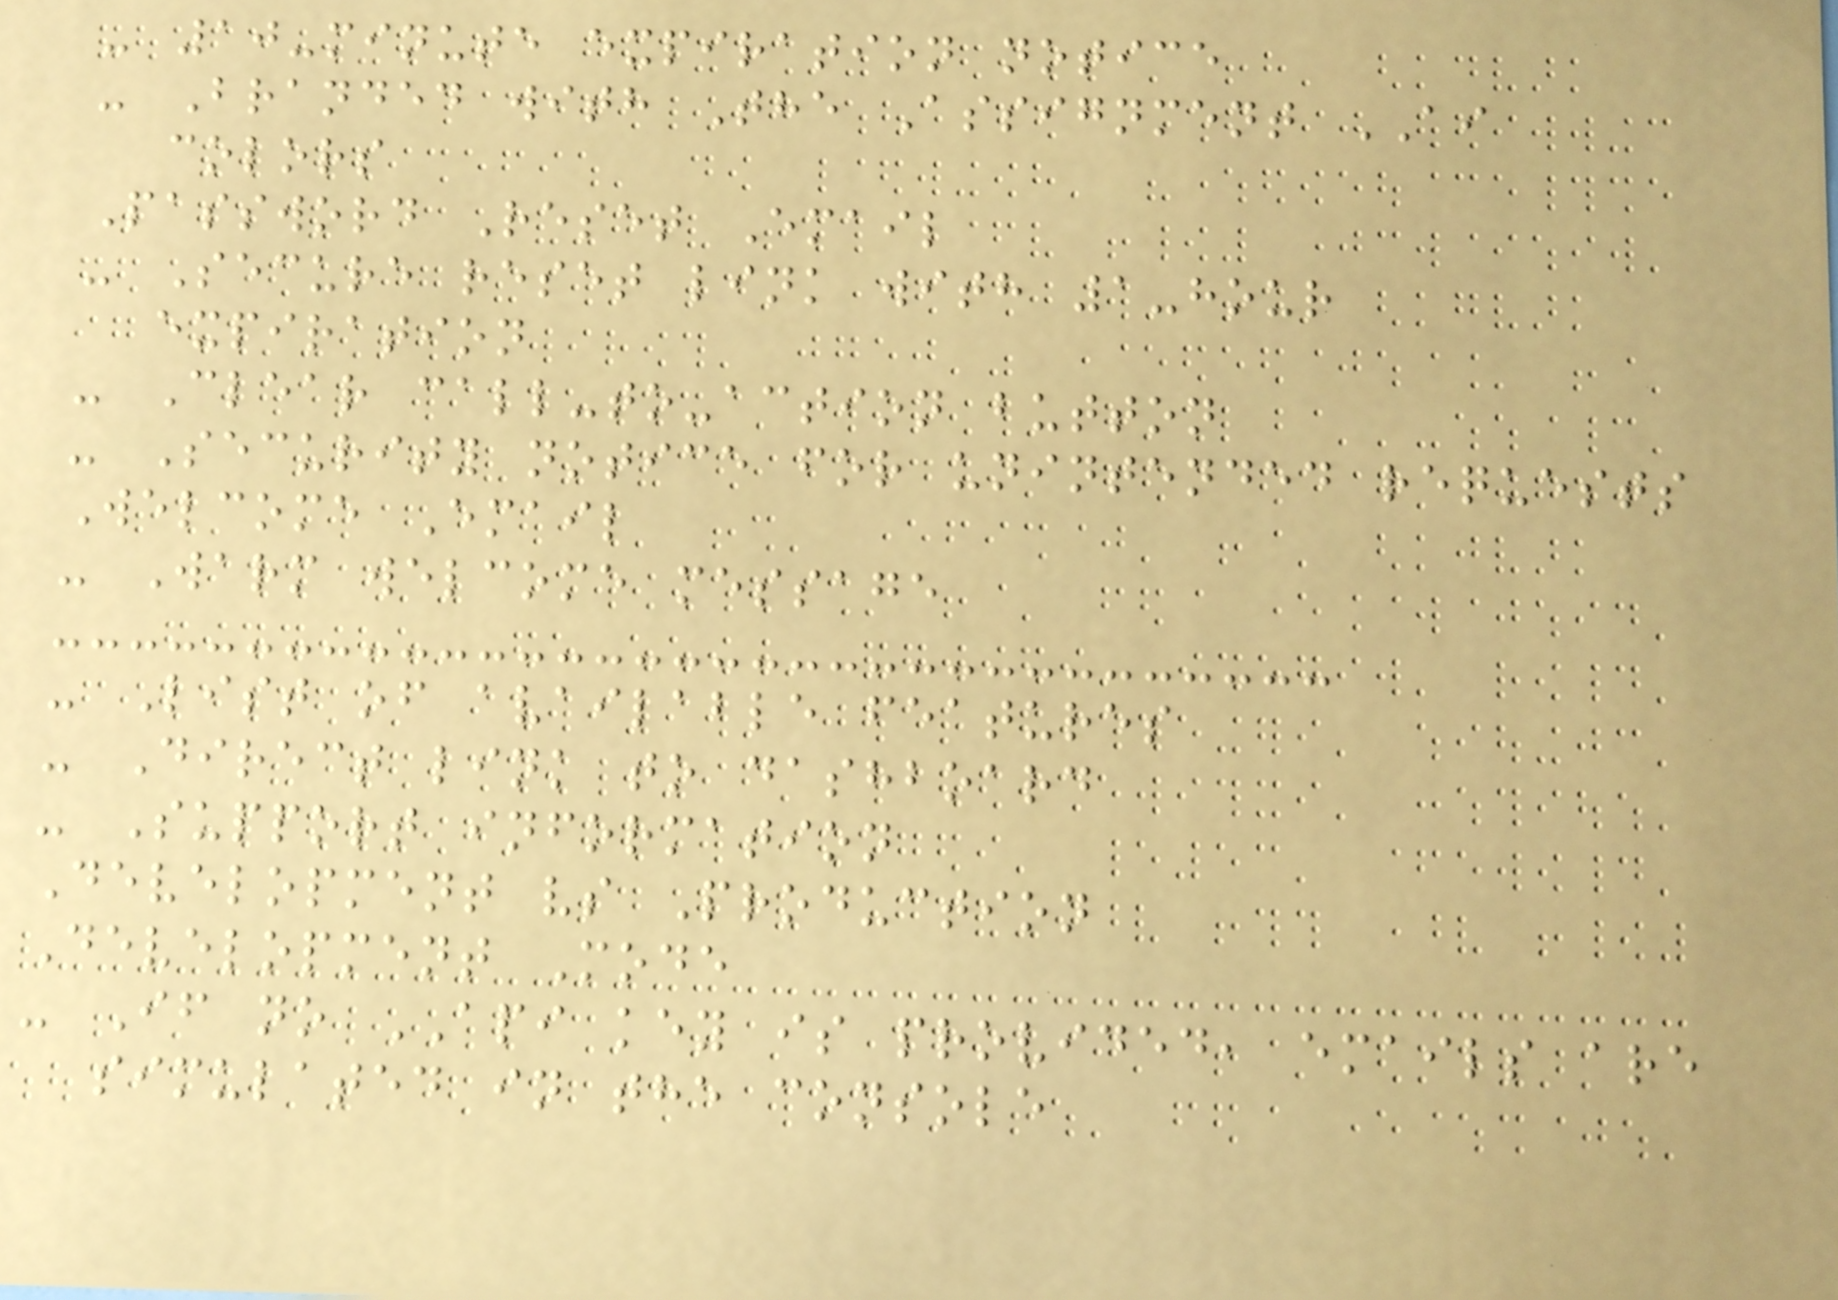- 10-minute expiration notice
- Branded with The Assignment AI
colors
Password Reset Email
- Secure reset link with 1-hour
expiration
- Clear call-to-action button
- Security notice for unintended requests
Welcome Email
- Warm welcome message
- List of available features
- Direct link to dashboard
- Support information
Development vs Production
Development Mode
- If no API key is provided, emails are
simulated in the console
